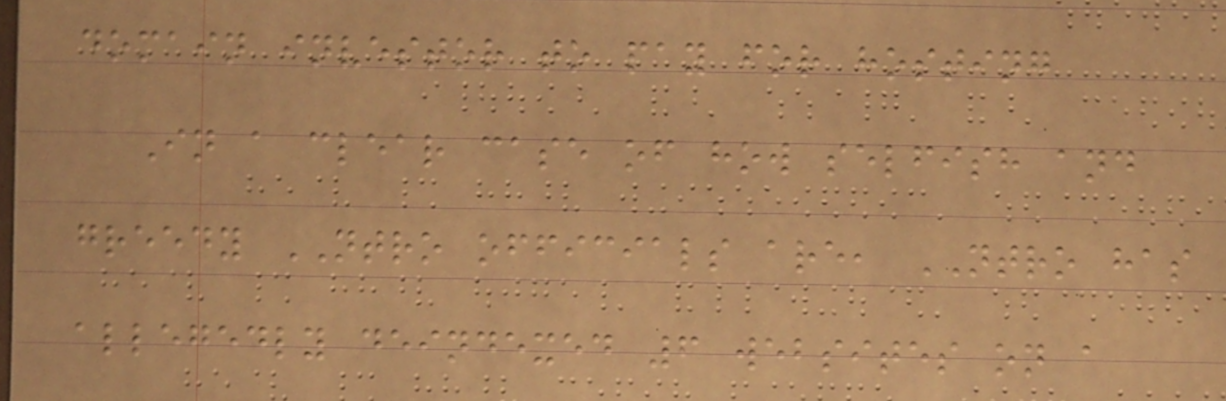domain investor to pay for hosting
In a clear case of how selfish and
greedy NTRO officials are, NTRO has
allegedly deindexed 6 websites on a
